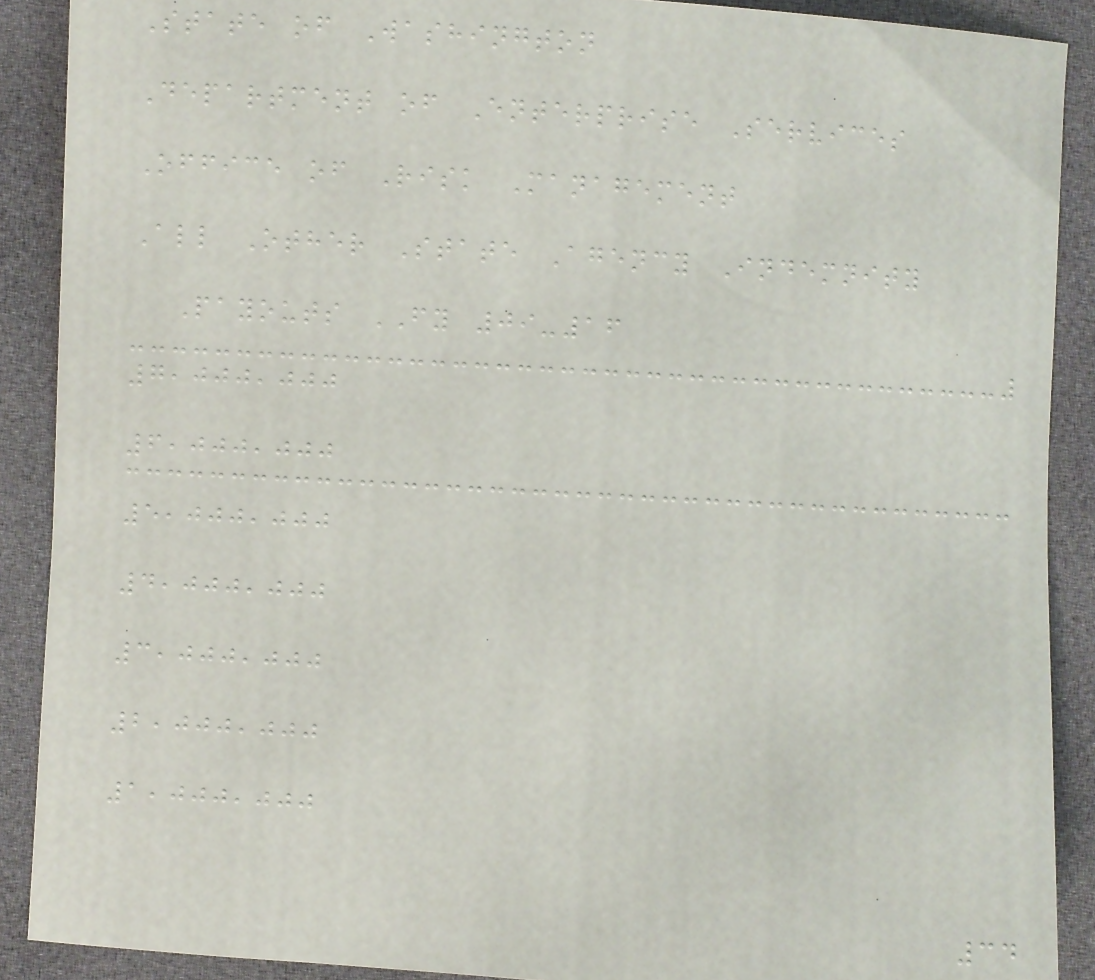State of Washington
Department of Enterprise Services
Office of Risk Management
All Other State Agency Indemnity
Payouts FY 09-16
7,000,000
6,000,000
5,000,000
4,000,000
3,000,000
2,000,000
1,000,000
34
